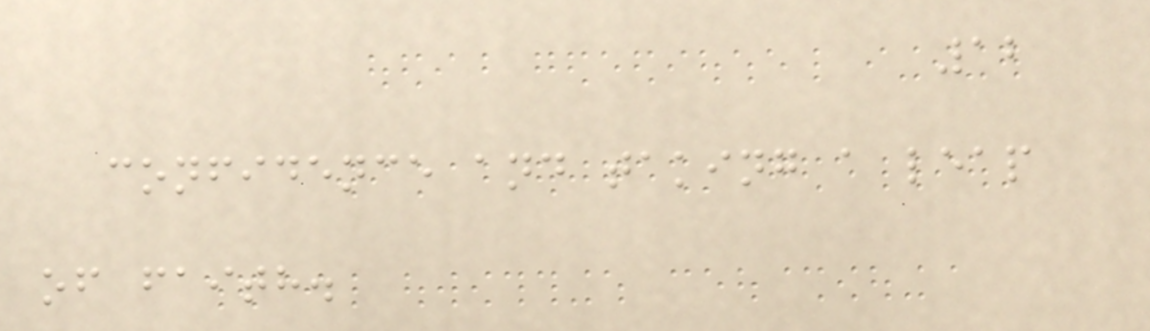12
confidence and taking a leap
of faith.
